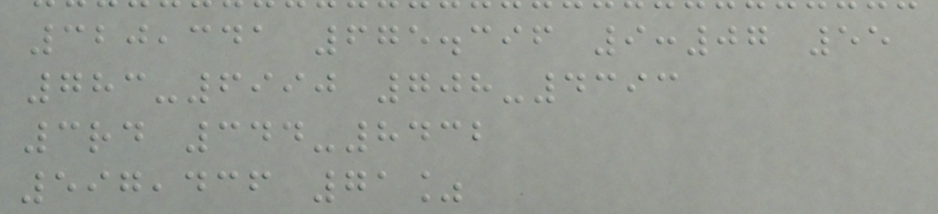320,341 675.396 9:07 55
783-6990 708-4393
3rd 344-8432
597,436 71%
